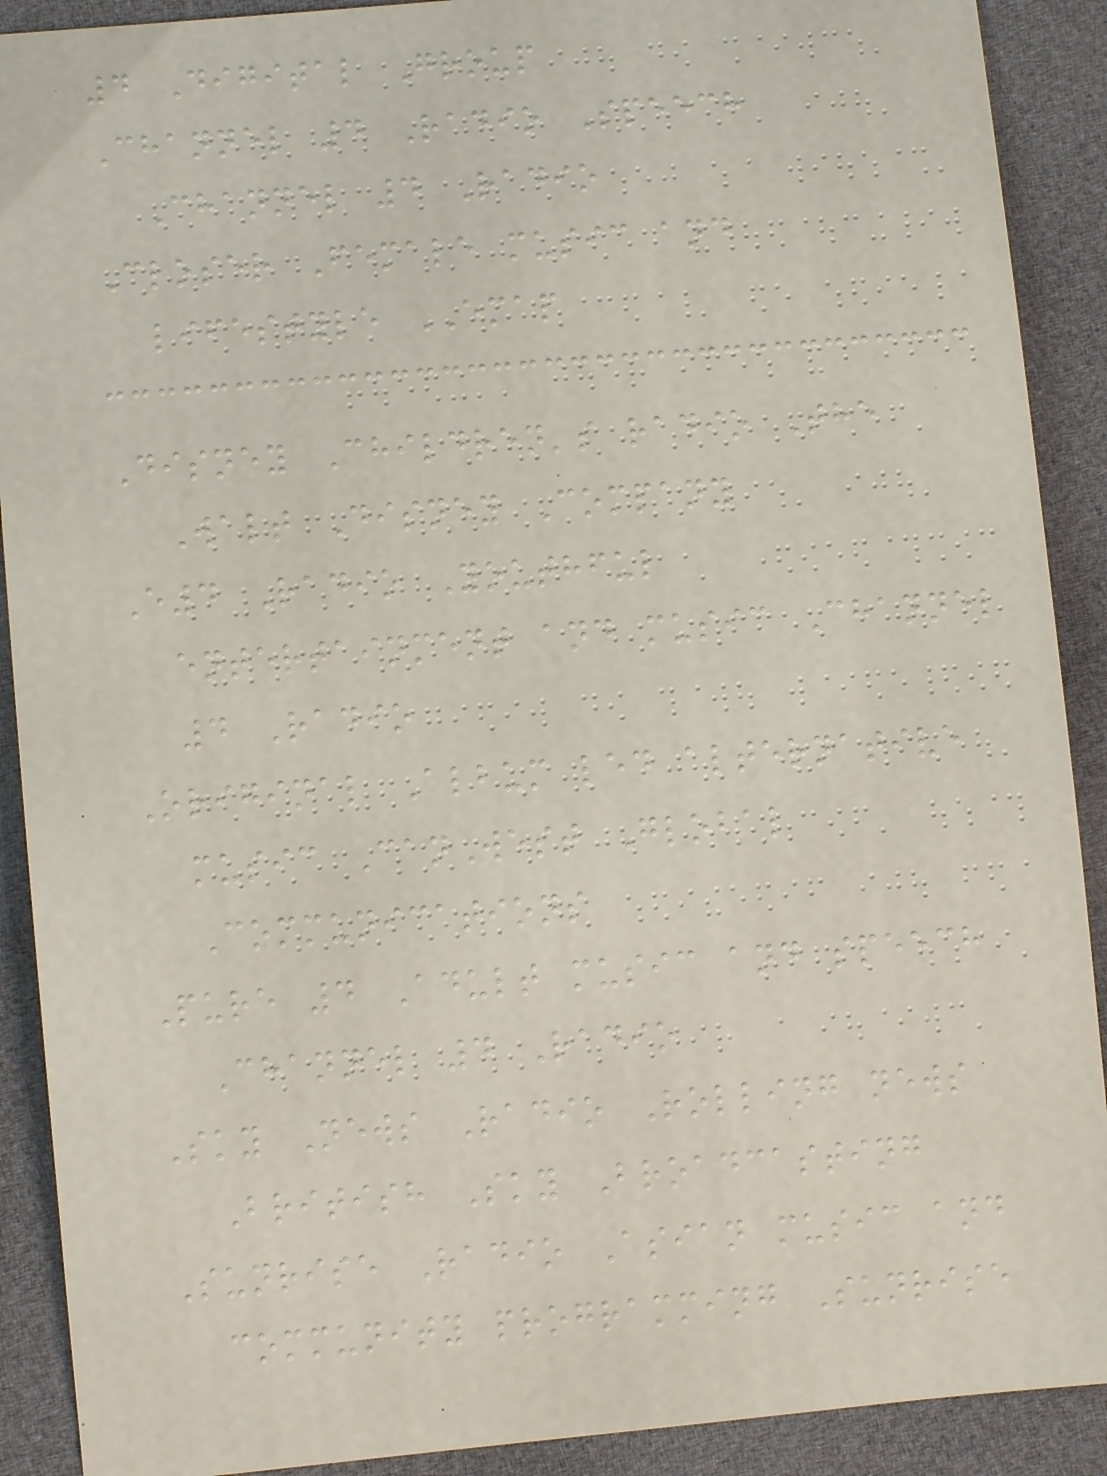4 Digital Group
Channel 4 Radio Speech
Channel 4 Radio
Closer Female music and
lifestyle EMAP
Disney Children's radio The
Walt Disney Company
E4 Radio Youthful
entertainment and music Channel
4 Radio
Original Album led alternative
music CanWest Global
Communications
Pure 4 Adult music and speech
Channel 4 Radio
Sky News Radio Rolling news
British Sky Broadcasting
Sunrise Radio Asian music and
community programming Sunrise
